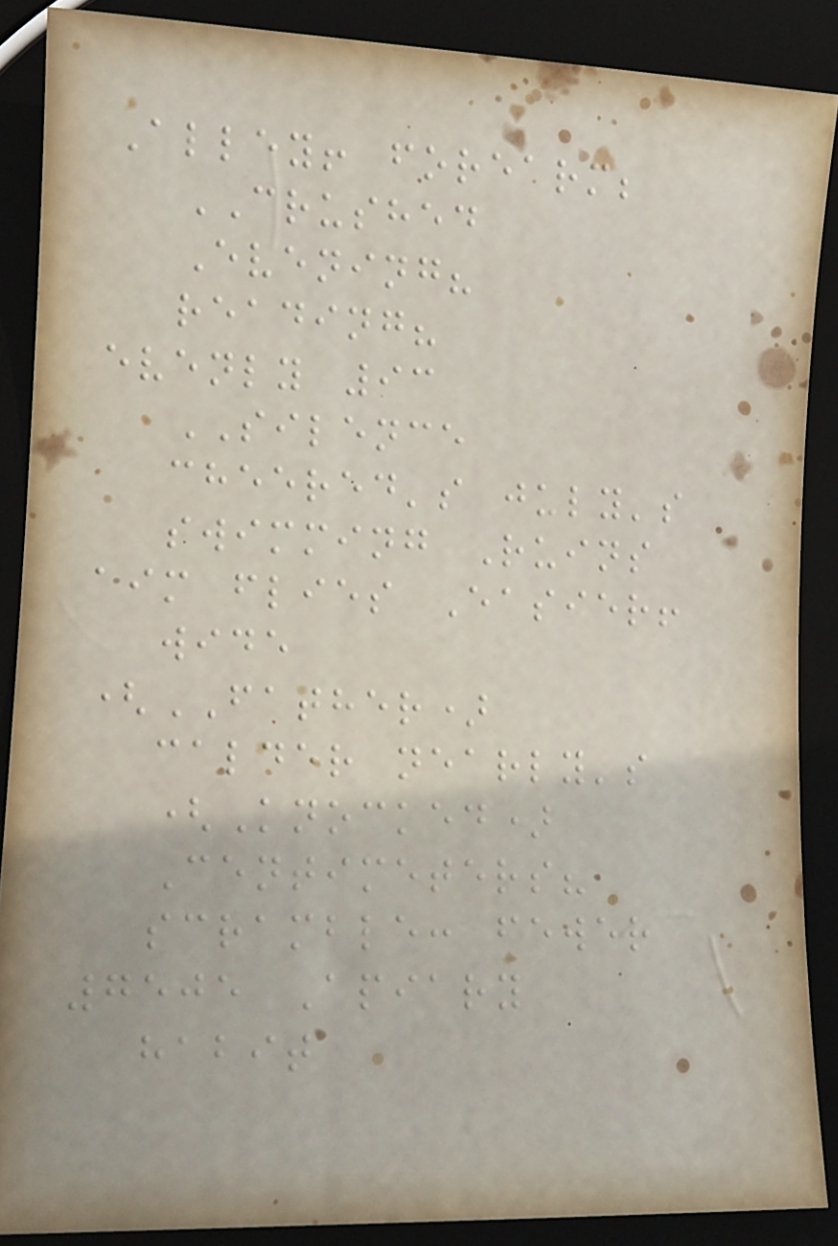Alley! forearm;
CRUSHED
Evening?
reading?
evenly 93
SILENCE
cheered's july's
swimming Ruins
aim flies Easier!
wide
(FATHER)
calder nearly's
(Knocked)
Centimeters?
scramble: fewer
7505 Apiary
habit
